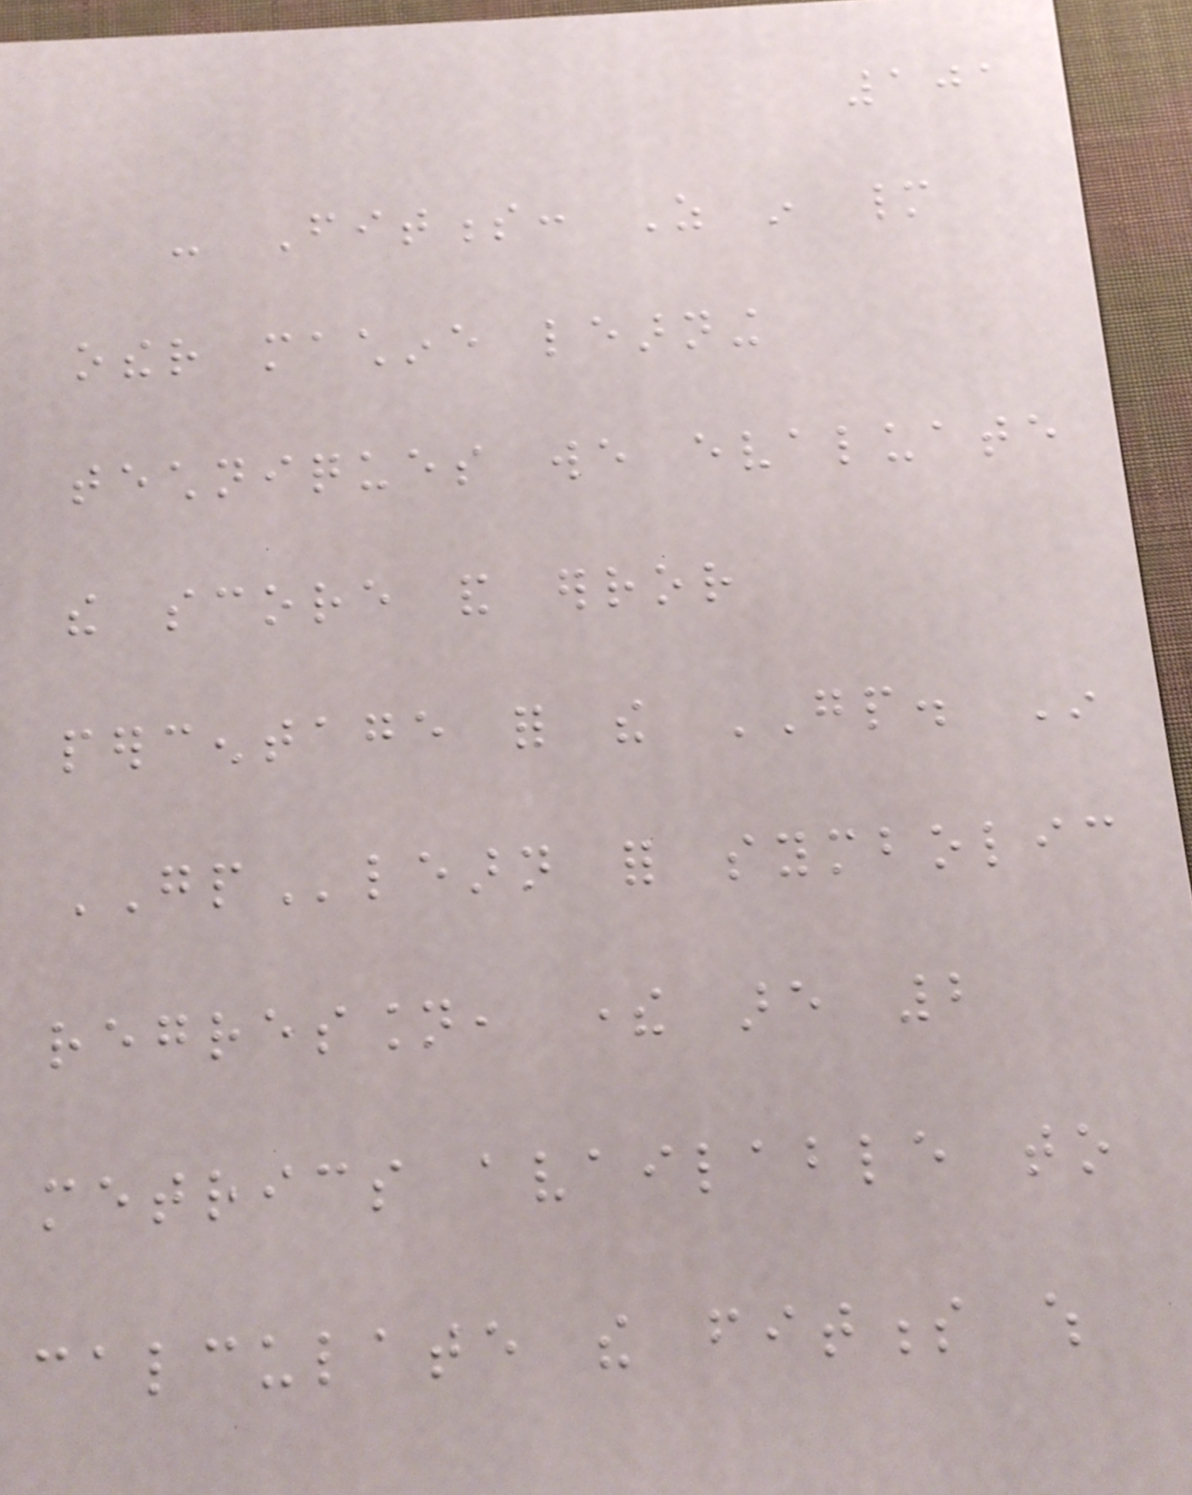101
- Fitness: As in many
other machine learning
techniques we evaluate
the score and error
percentage for the GP. In
GPlearn for symbolic
regression, there are 2
metrics available to
calculate the fitness which
